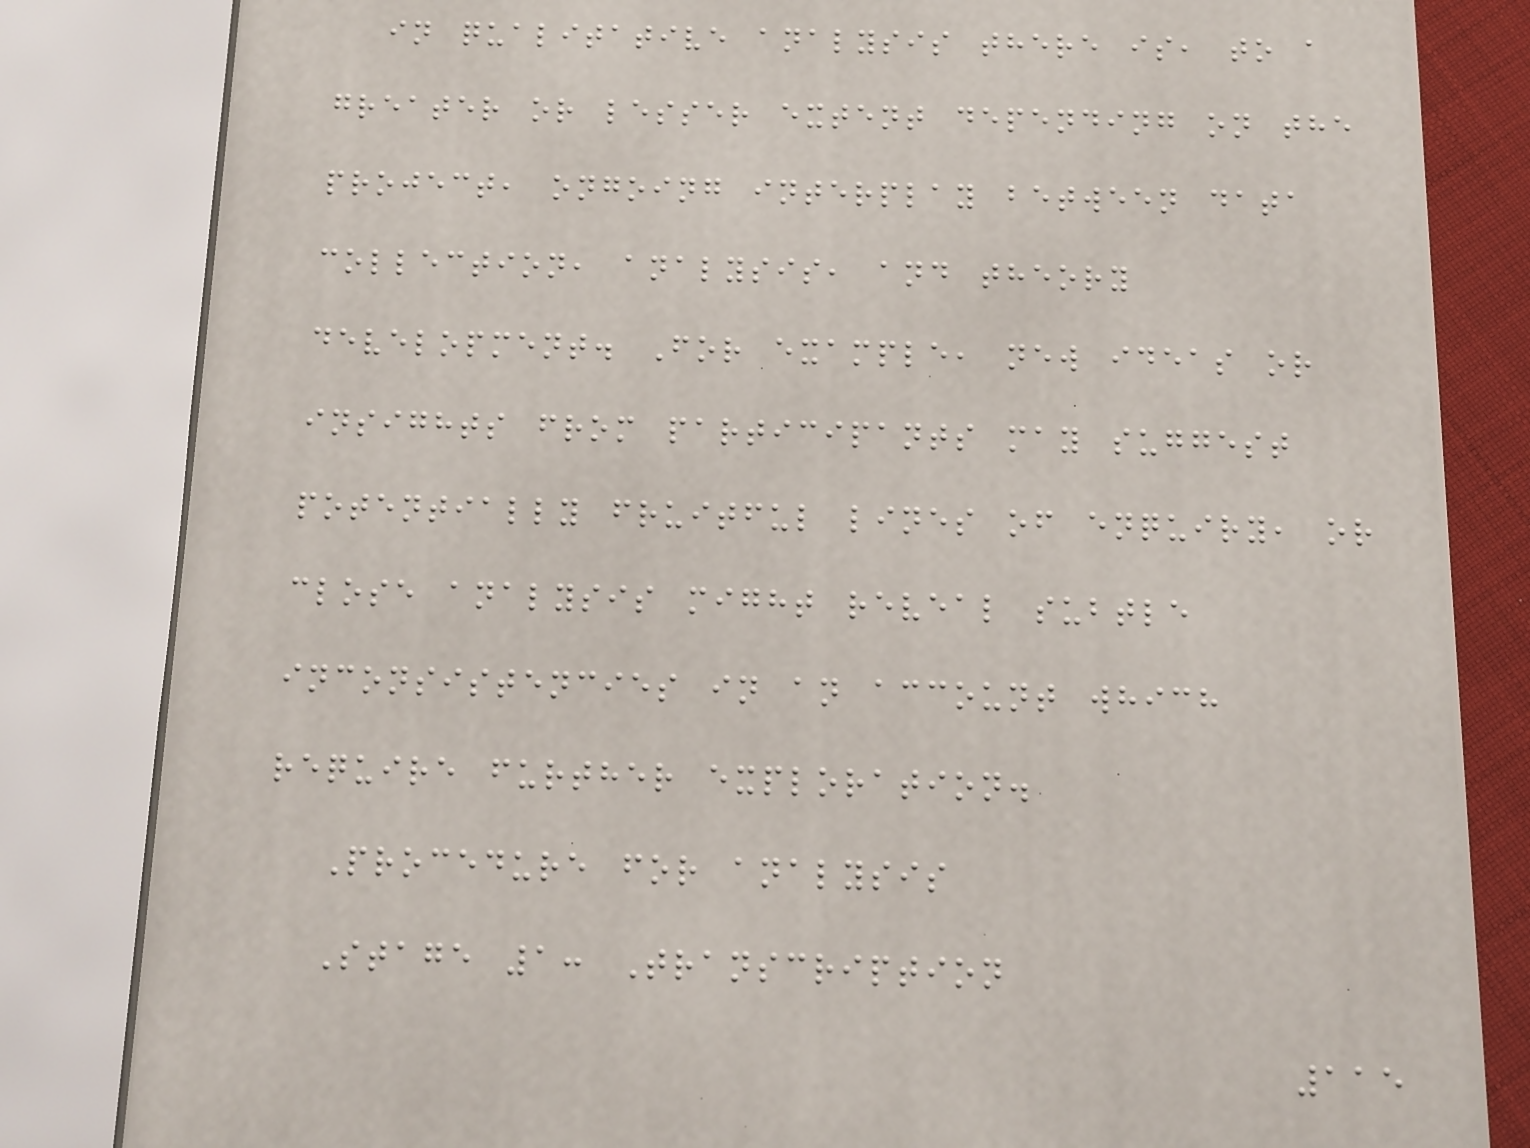in qualitative analysis there is, to a
greater or lesser extent depending on the
project, ongoing interplay between data
collection, analysis, and theory
development. For example, new ideas or
insights from participants may suggest
potentially fruitful lines of enquiry, or
close analysis might reveal subtle
inconsistencies in an account which
require further exploration.
Procedure for analysis
Stage 1: Transcription
115
